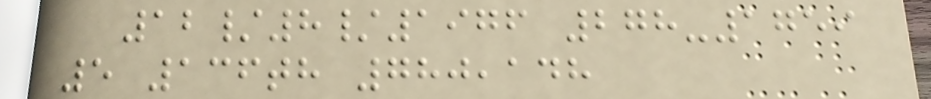12/8/1976 278-1759
5 136th 780,148
